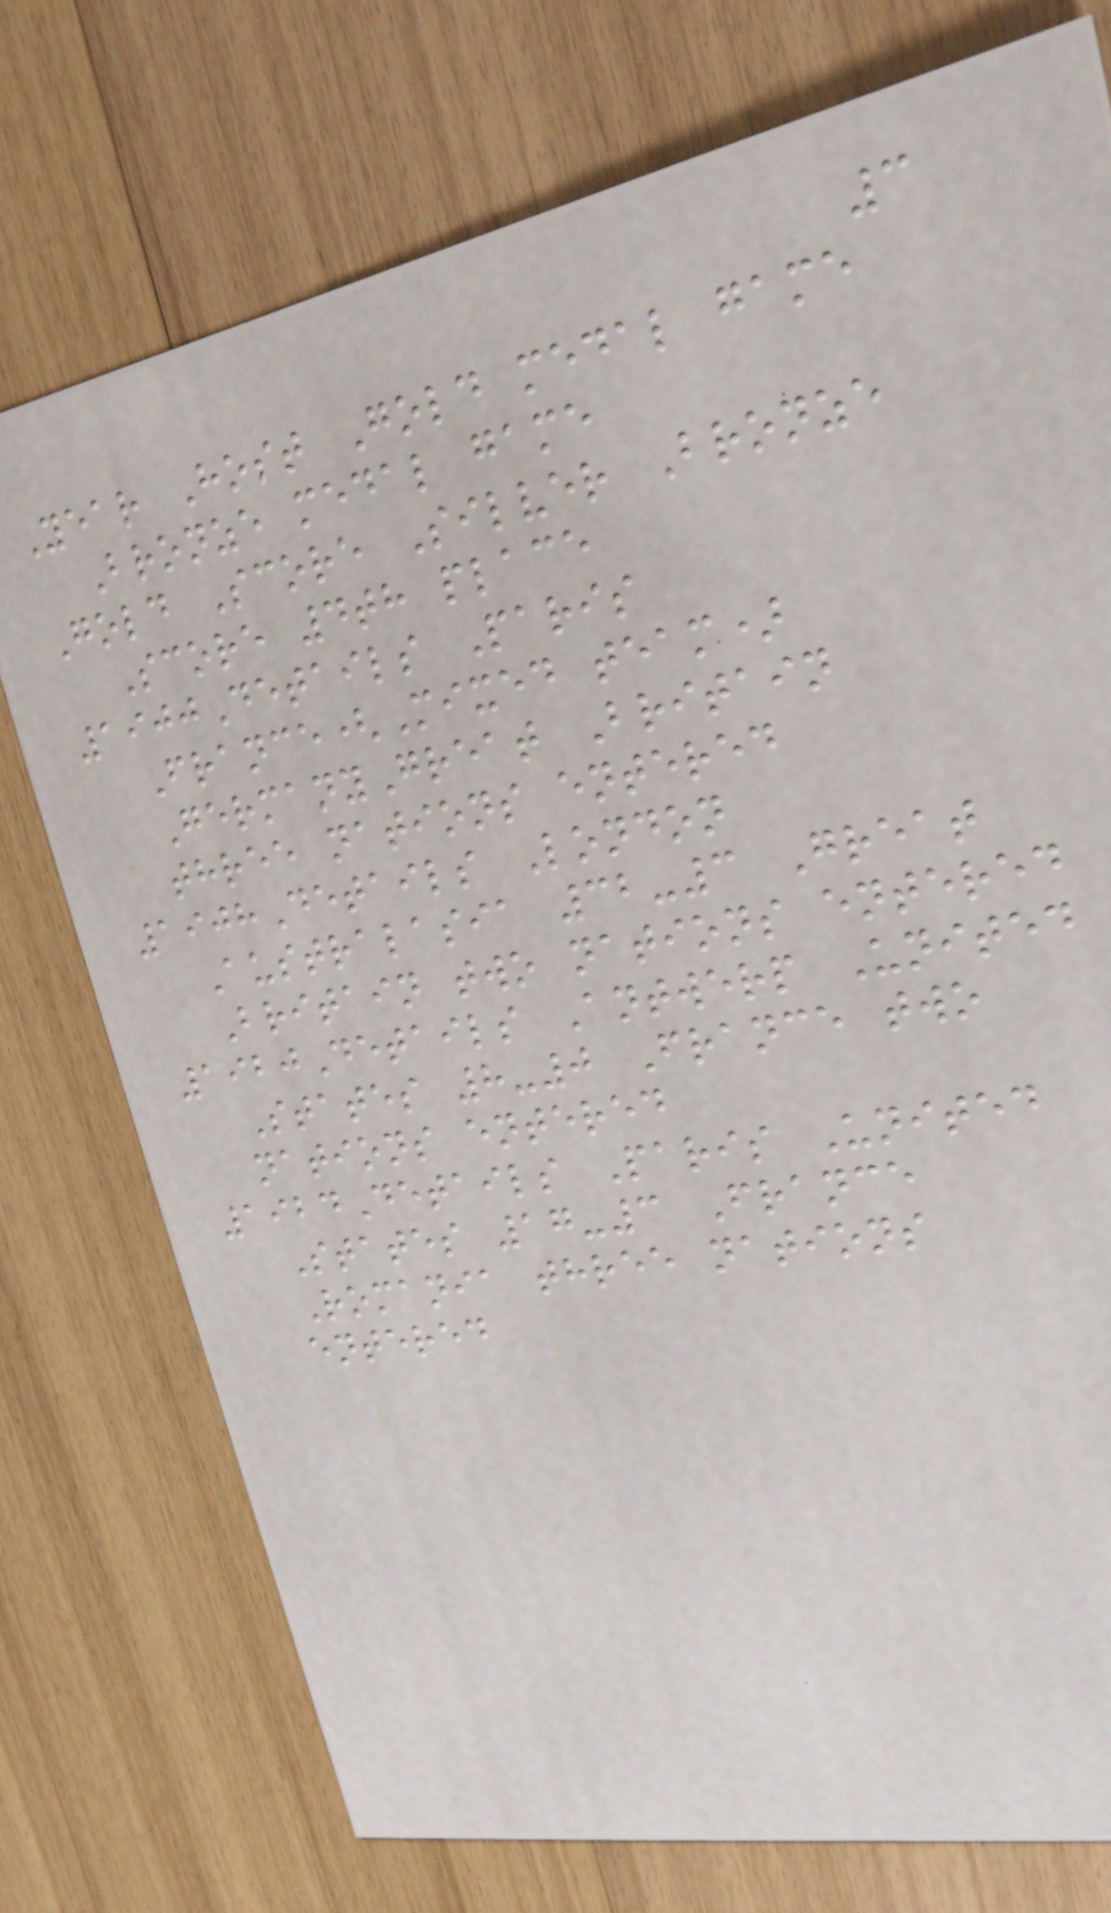3
Year Host Gold medal game
Bronze medal game
Gold Score Silver Bronze
Score 4th place
1900Details Paris
France(Mixed team)
GermanyGreat Britain
three nations entered
1908Details London
Australasia 32-3 Great
Britain two nations entered
1920Details Antwerp United
States 8-0 France two
nations entered
1924Details Paris United
States 17-3 France
Romania three nations
entered
